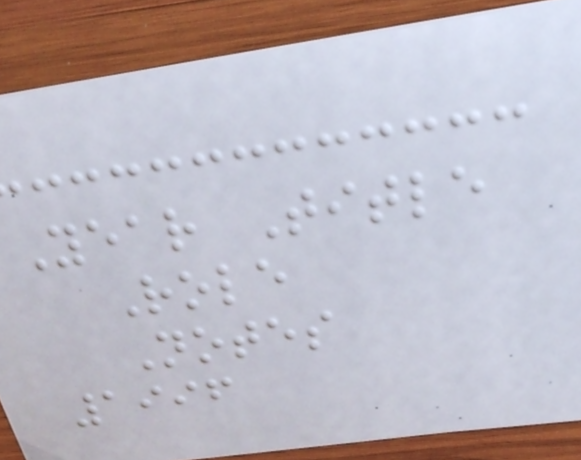Year Title
Role
Notes
1996
